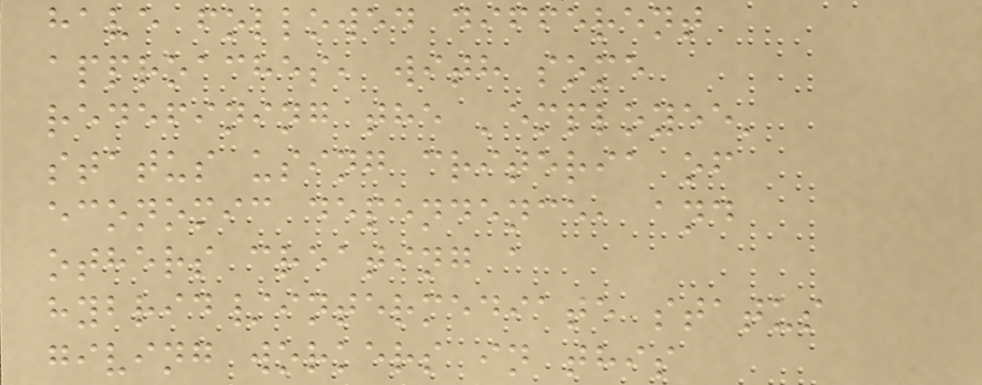have followed different
approaches, with some
redefining the 'employee'
status using criteria of
economic dependence, and
others creating a
hybrid/intermediate status
giving workers in this
